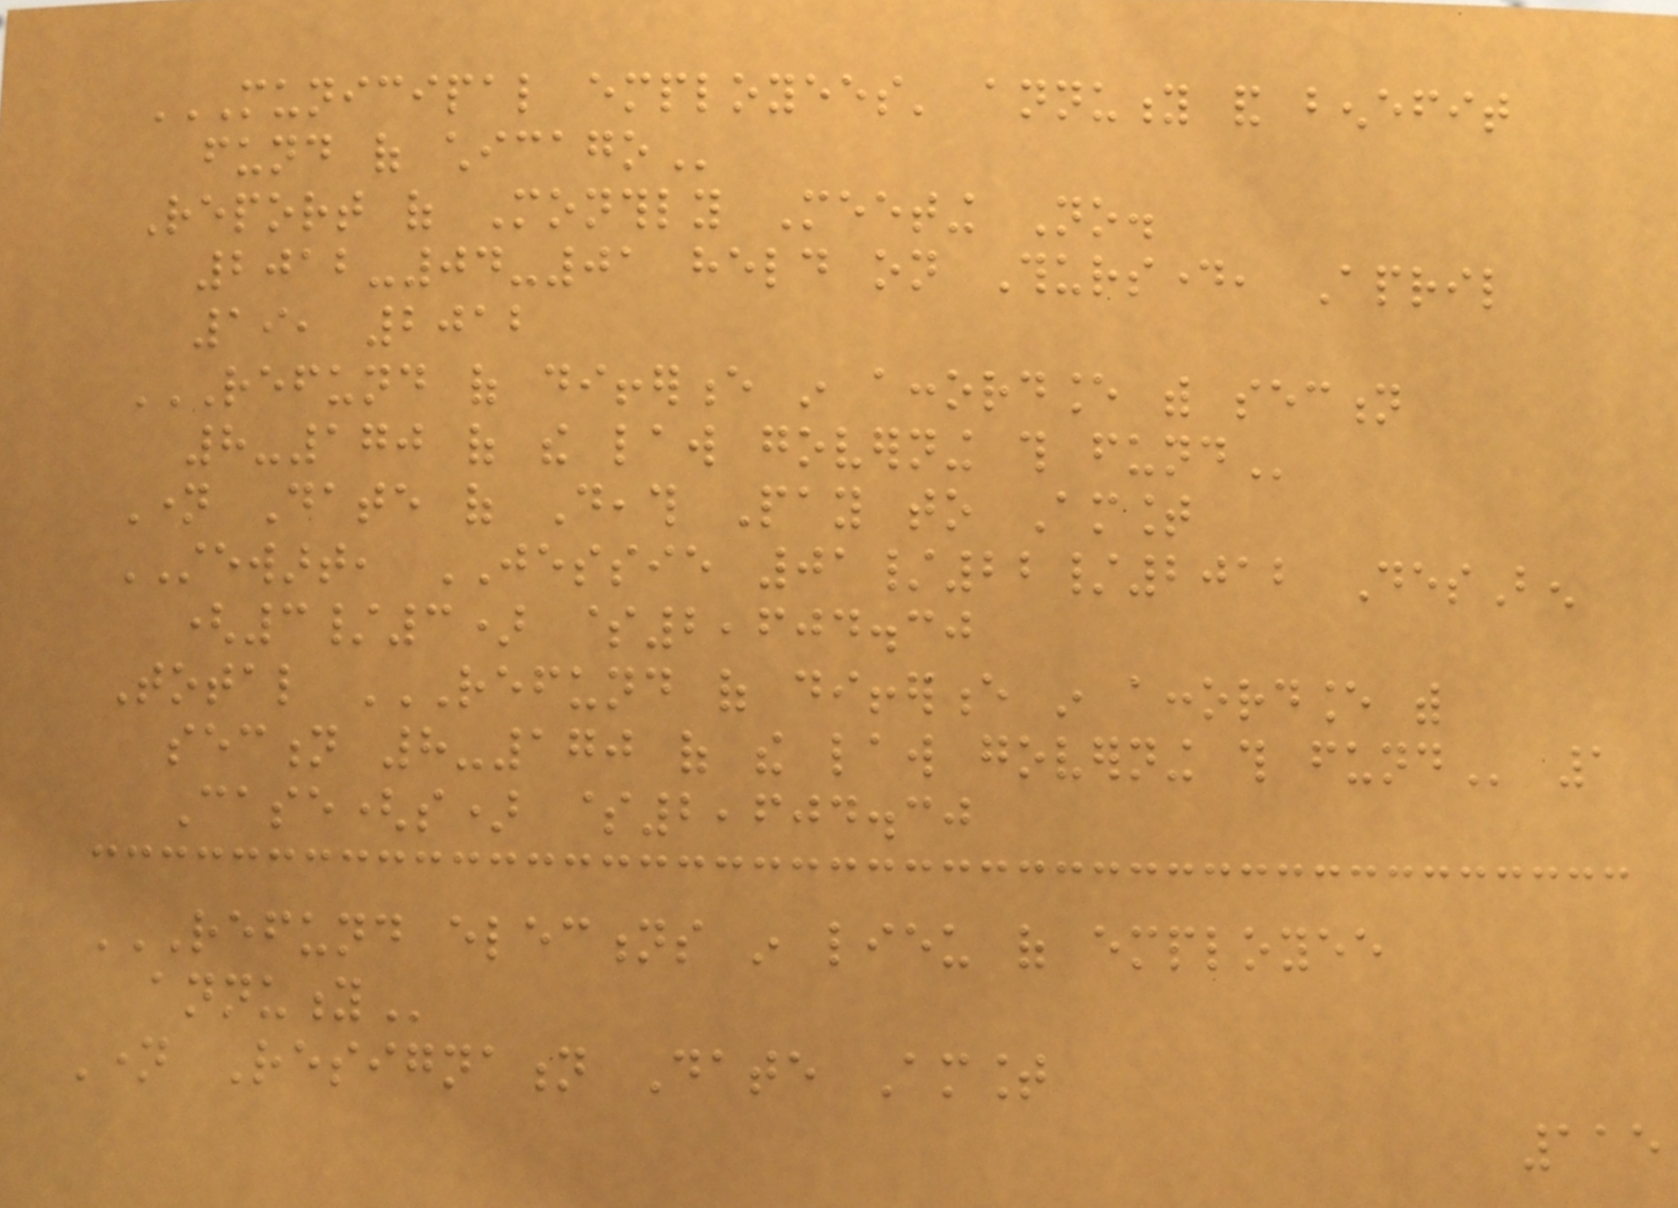MUNICIPAL EMPLOYEES' ANNUITY AND BENEFIT
FUND OF CHICAGO
Report of Monthly Meeting No.
2012-04-01 held on Thursday, April
19, 2012
REFUND OF DIFFERENCE IN ACCORDANCE WITH SECTION
8-170 OF THE LAW GOVERNING THIS FUND
Name Date of Death Pay to Amount
STEWART, JESSIE 01/22/2012 DesBen
(3/3) $2,604.30
Total REFUND OF DIFFERENCE IN ACCORDANCE WITH
SECTION 8-170 OF THE LAW GOVERNING THIS FUND 1
Case(s) $2,604.30
REFUND ELECTIONS IN LIEU OF EMPLOYEE
ANNUITY
Name Resignation Date Amount
115
